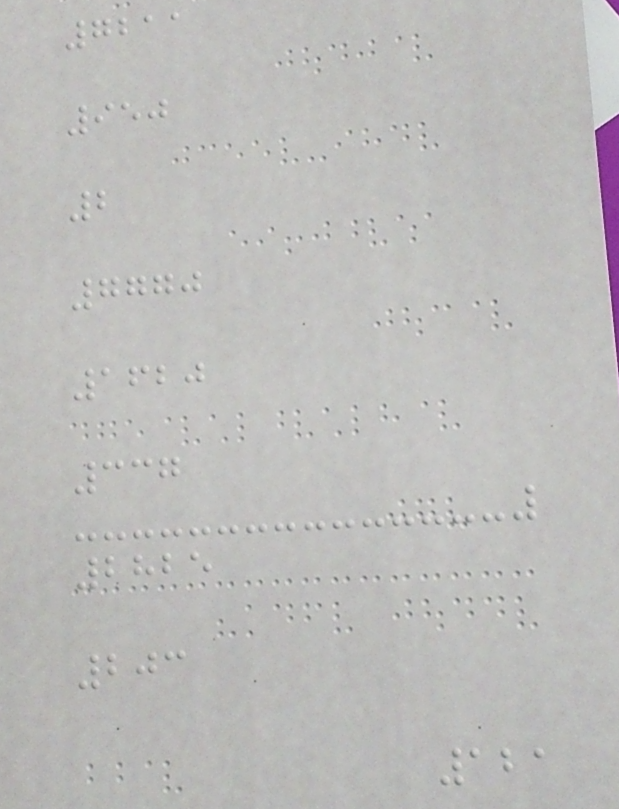7211
950
2
7770
1620
337
2825
203
121
